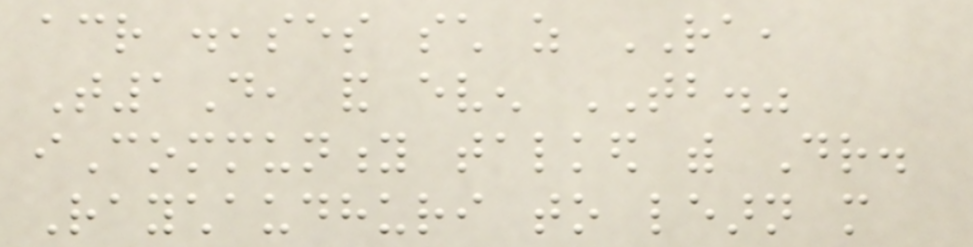across diseases such as RA,
T1D, and even TB."
iCommunity talked with Dr.
Raychaudhuri to learn more
